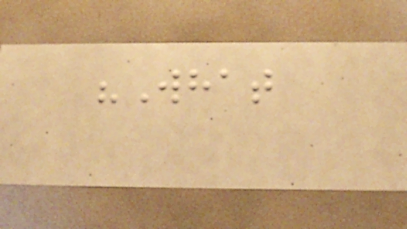"What
